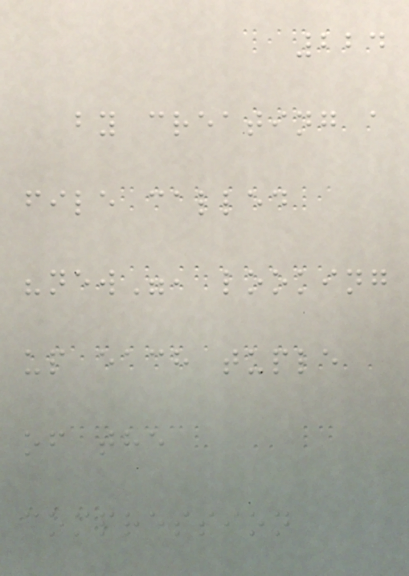224
by creating a
file called
"new", looking
up each tuple
of the
compression
